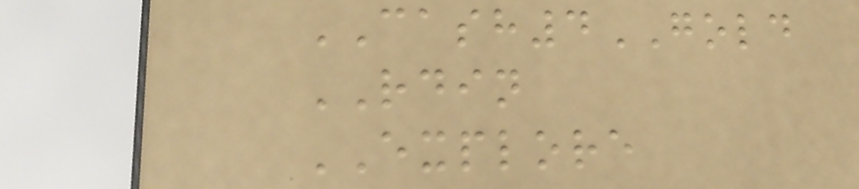CASH4GOLD
RDIN
EXPLORE
